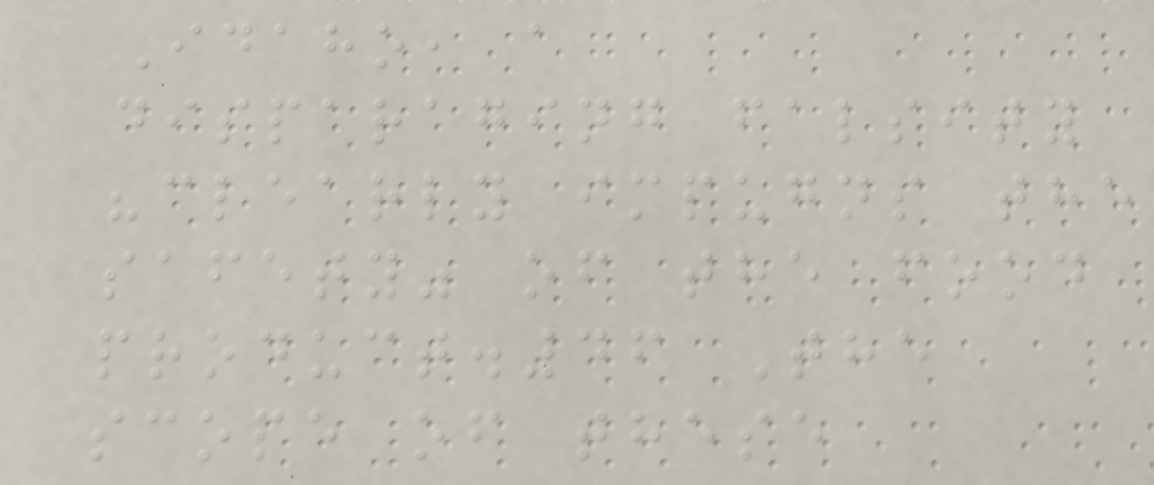Idaho, a
disparaging falsity
"clearly impugns the
safety" of the food
product.46 The
scope of these
